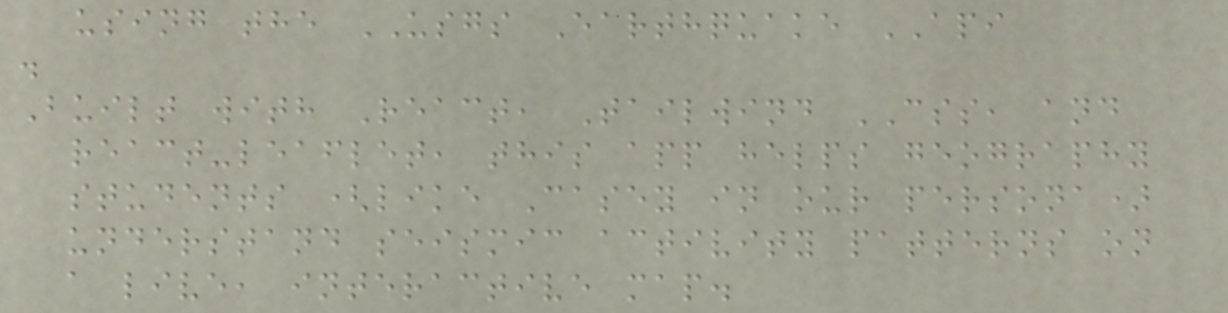using the USGS Earthquake API
.
Built with React, Tailwind CSS, and
react-leaflet, this app helps geography
students (like Casey in our persona)
understand seismic activity patterns on
a live, interactive map.
